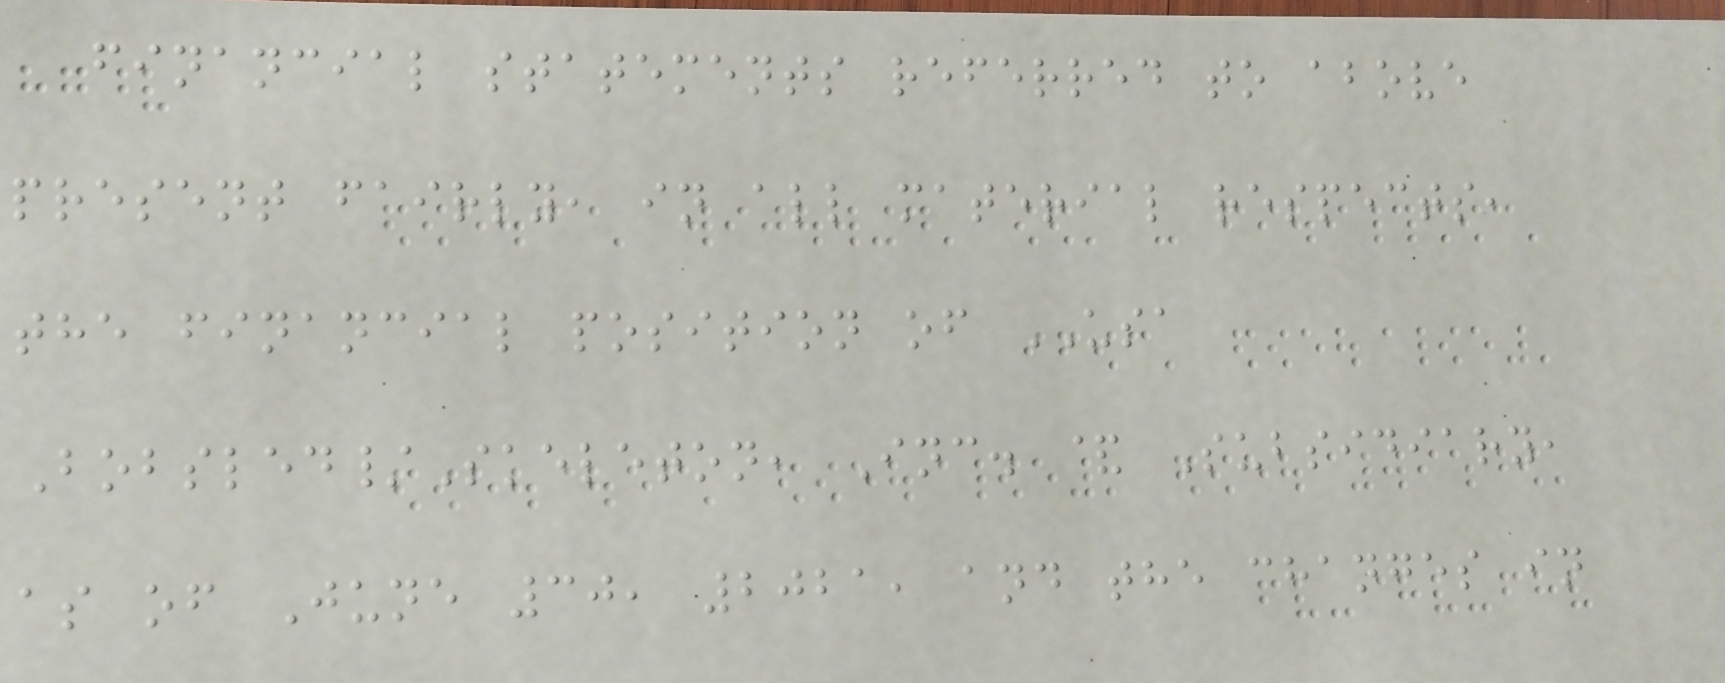financial statements referred to above
present fairly, in all material respects,
the financial position of USA
Bobsled/Skeleton, Inc. & Subsidiary,
as of June 30, 2021, and the changes in
